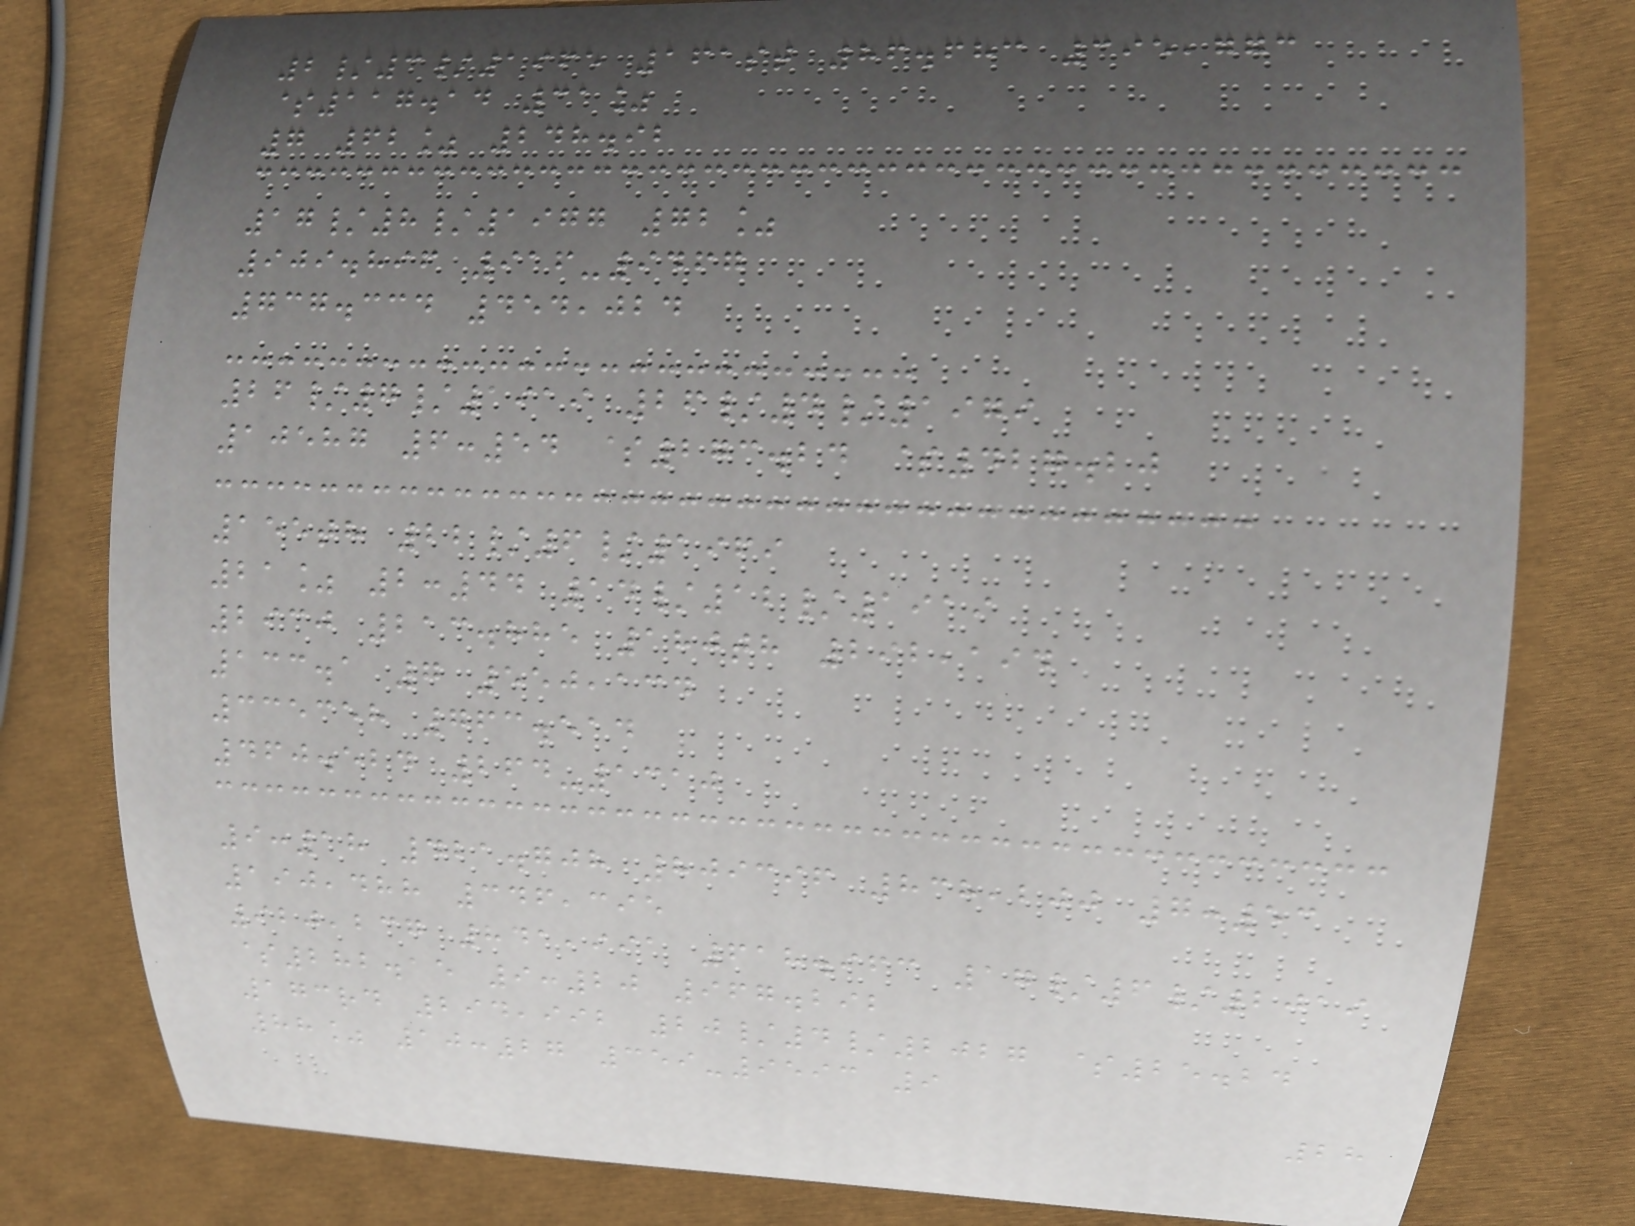2/3/1965 161st 86.683 395,773
$117.14 31%
7 62% 248.92
17/8/1977 72%
909.896 916-9467
737.334 454,024
26/7/1919 26/4/1979
10587 6:54 $273.24 $427.20
155th 22/6/1969
21% 2:44 14/12/1919
2930 213.885 180th 292,194
133.1 7 550,134
335358 763.514
460.524 264-1310
9:18 421.708 809396 838,200 7:53
190,488 346,395
920,237 841,991 618.963 17/6/2019
$282.15 9:20 967.292
173rd 294,992 20/4/2027 $25.24
88% 10:27 359-9593 9
28
